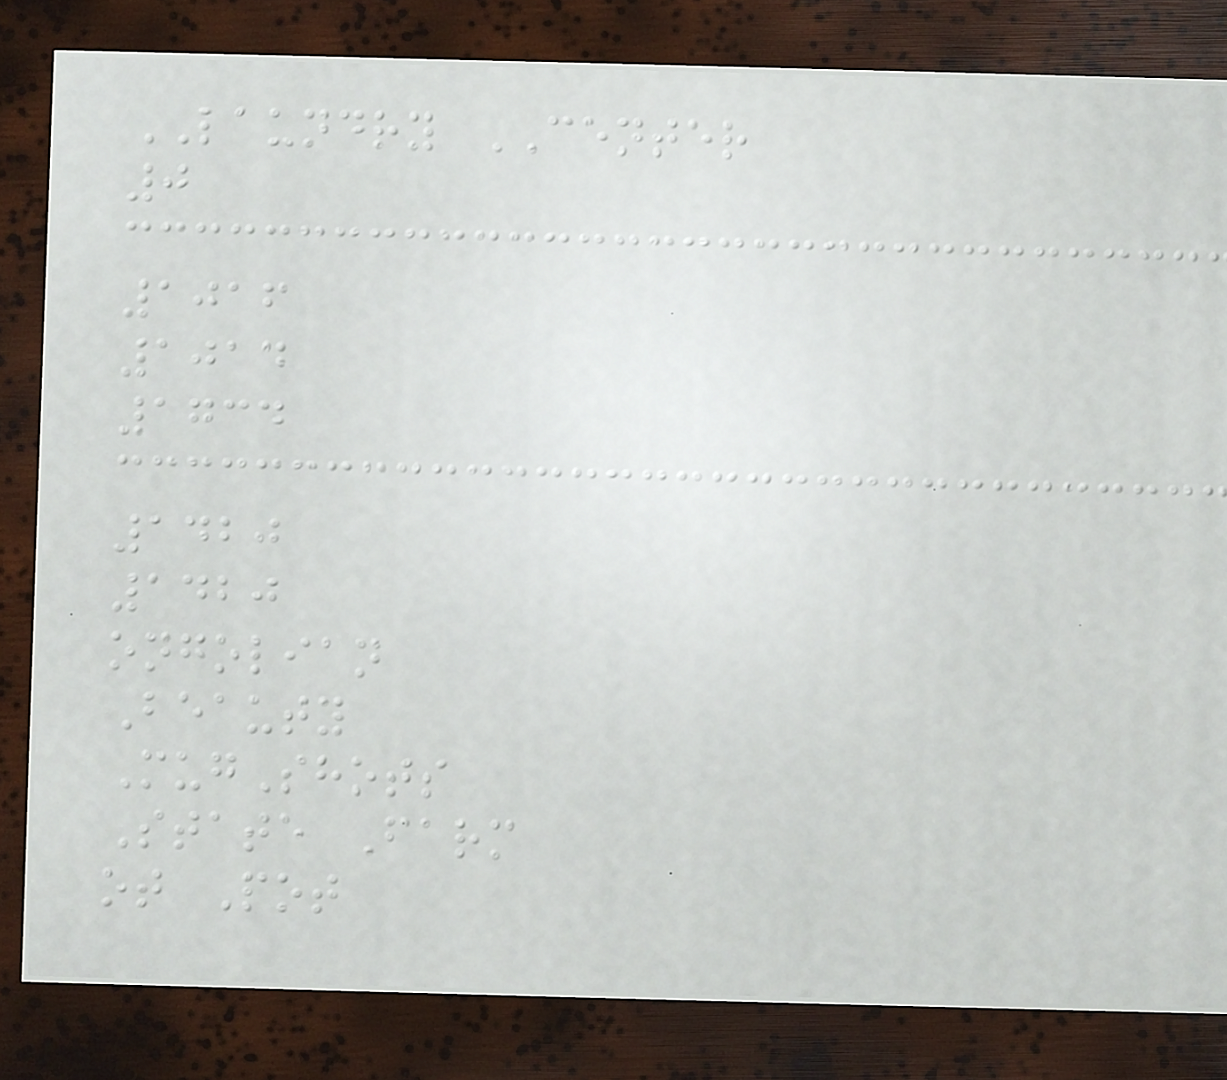LAUNDRY CENTER
0
1016
1014
1734
1420
1420
ongolian
Beauty
MugShots
State Farm
ot Pot
